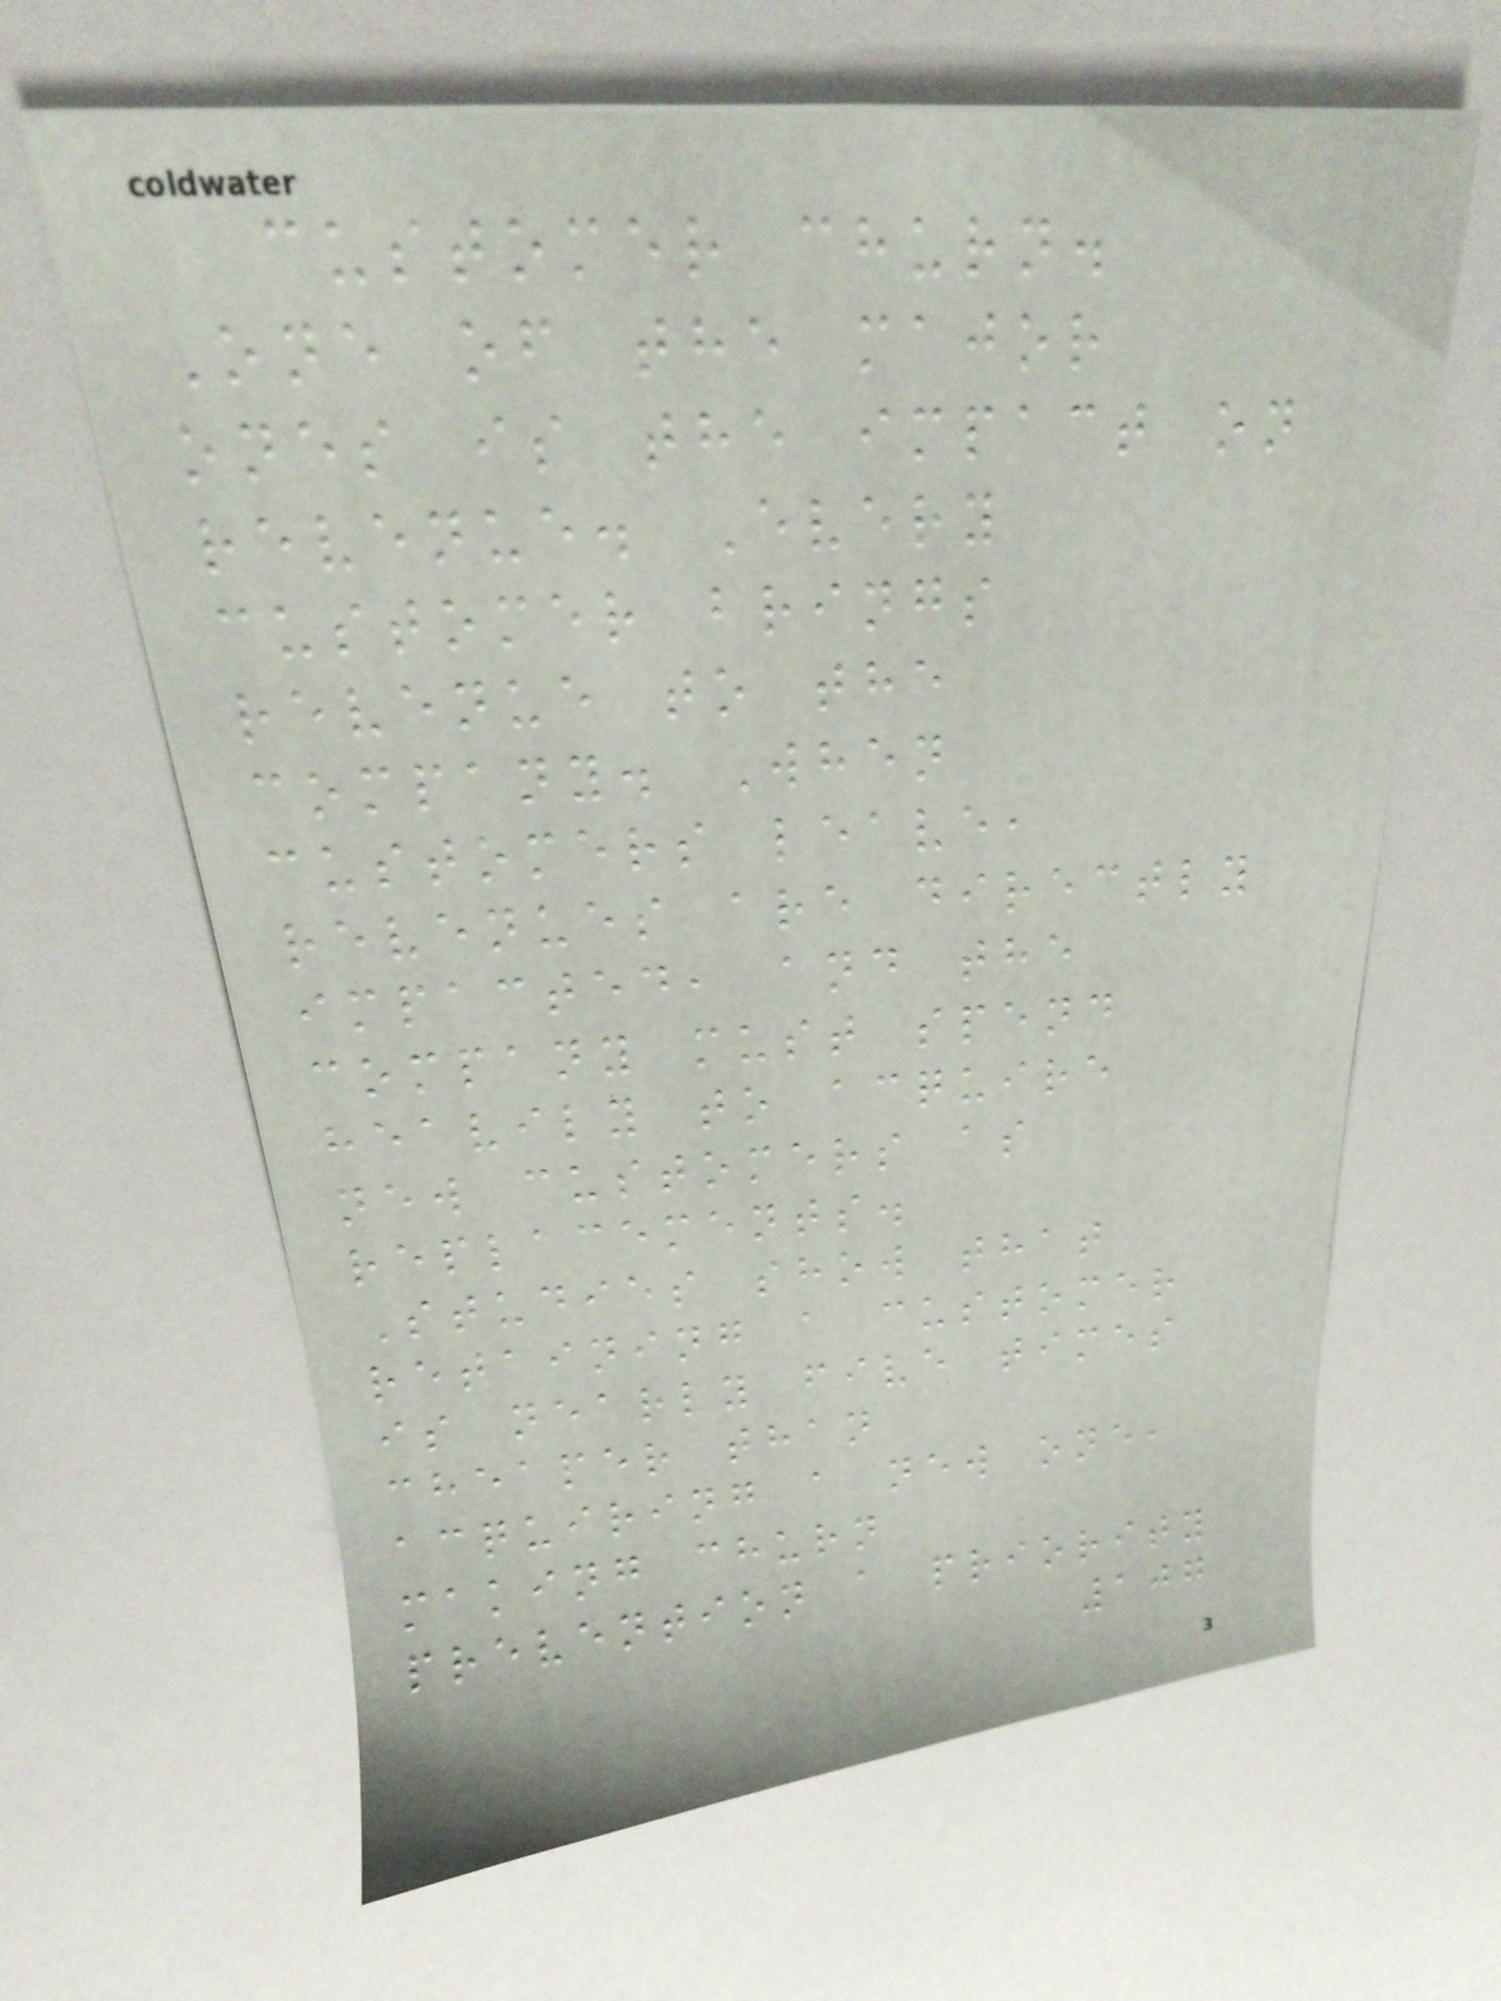customer churn.
One of the major
ones is the impact on
revenue. Every
customer brings
revenue to the
company. When
customers leave,
revenues are directly
impacted, and the
company must spend
heavily to acquire
new customers as
replacements.
Studies show that
retaining a customer
is nearly five times
cheaper than
acquiring a new one,
making churn
prevention a priority
107
